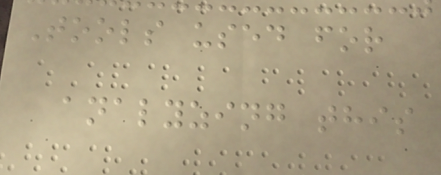Tools used for
analyzing this
